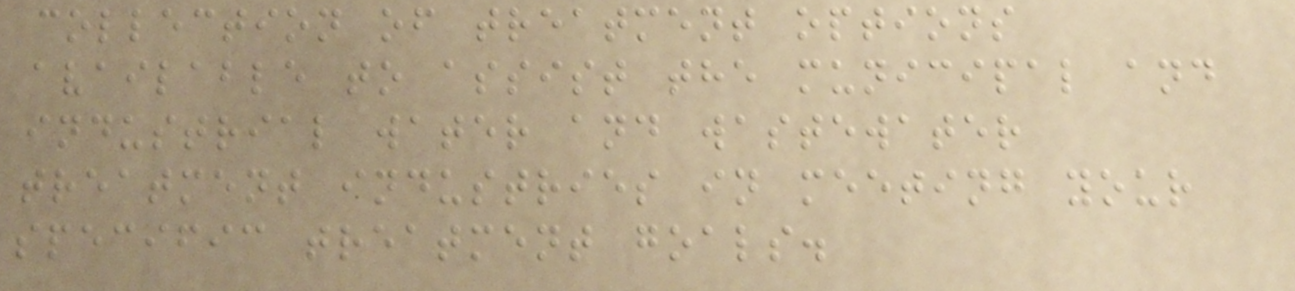collection of treatment options
available to assist the municipal and
industrial water and wastewater
treatment industries in meeting your
specific treatment goals.
